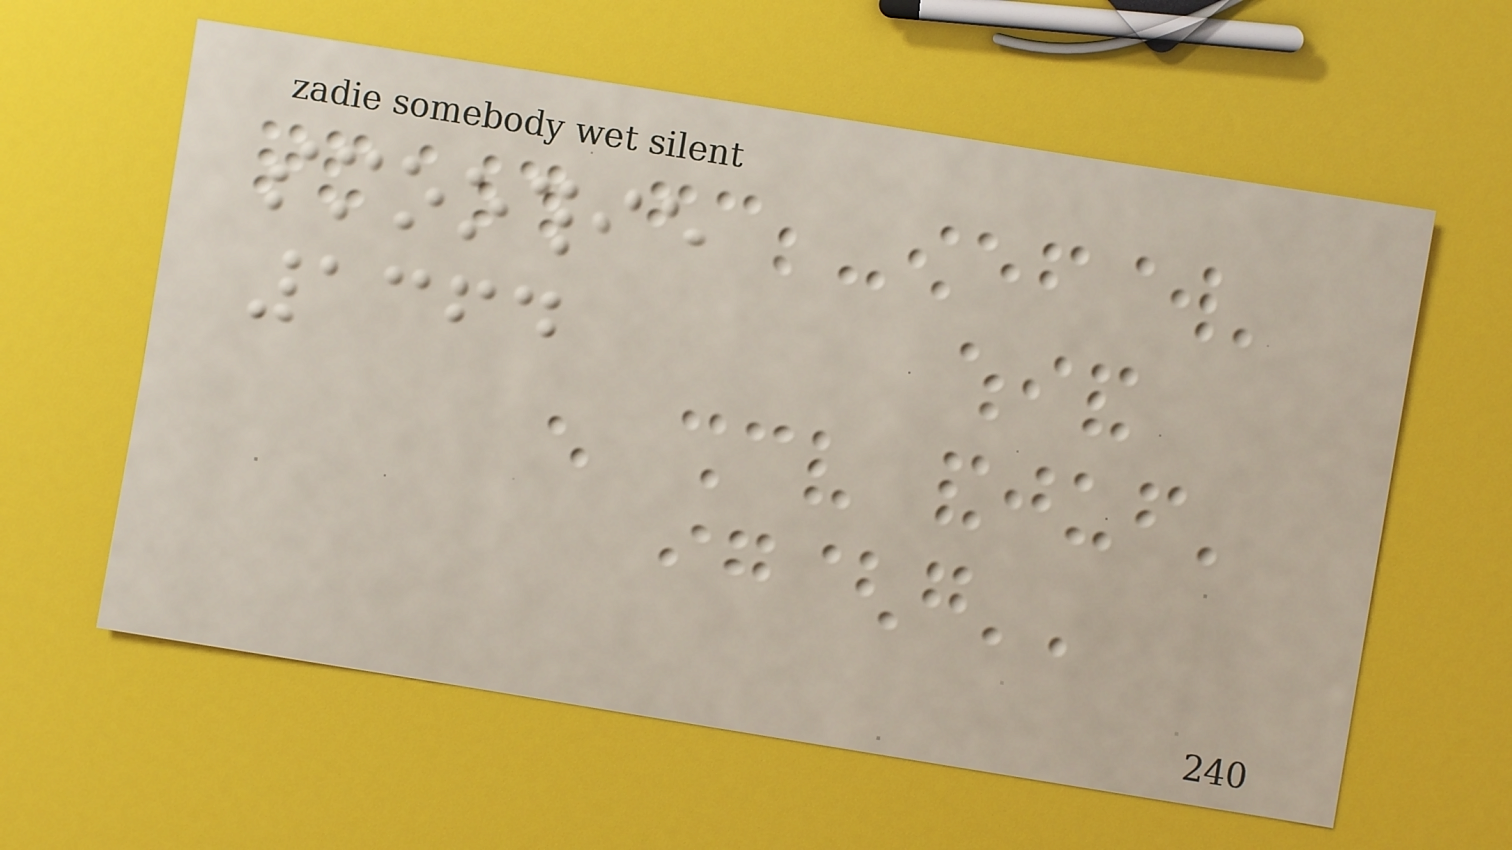smoothie
1364
